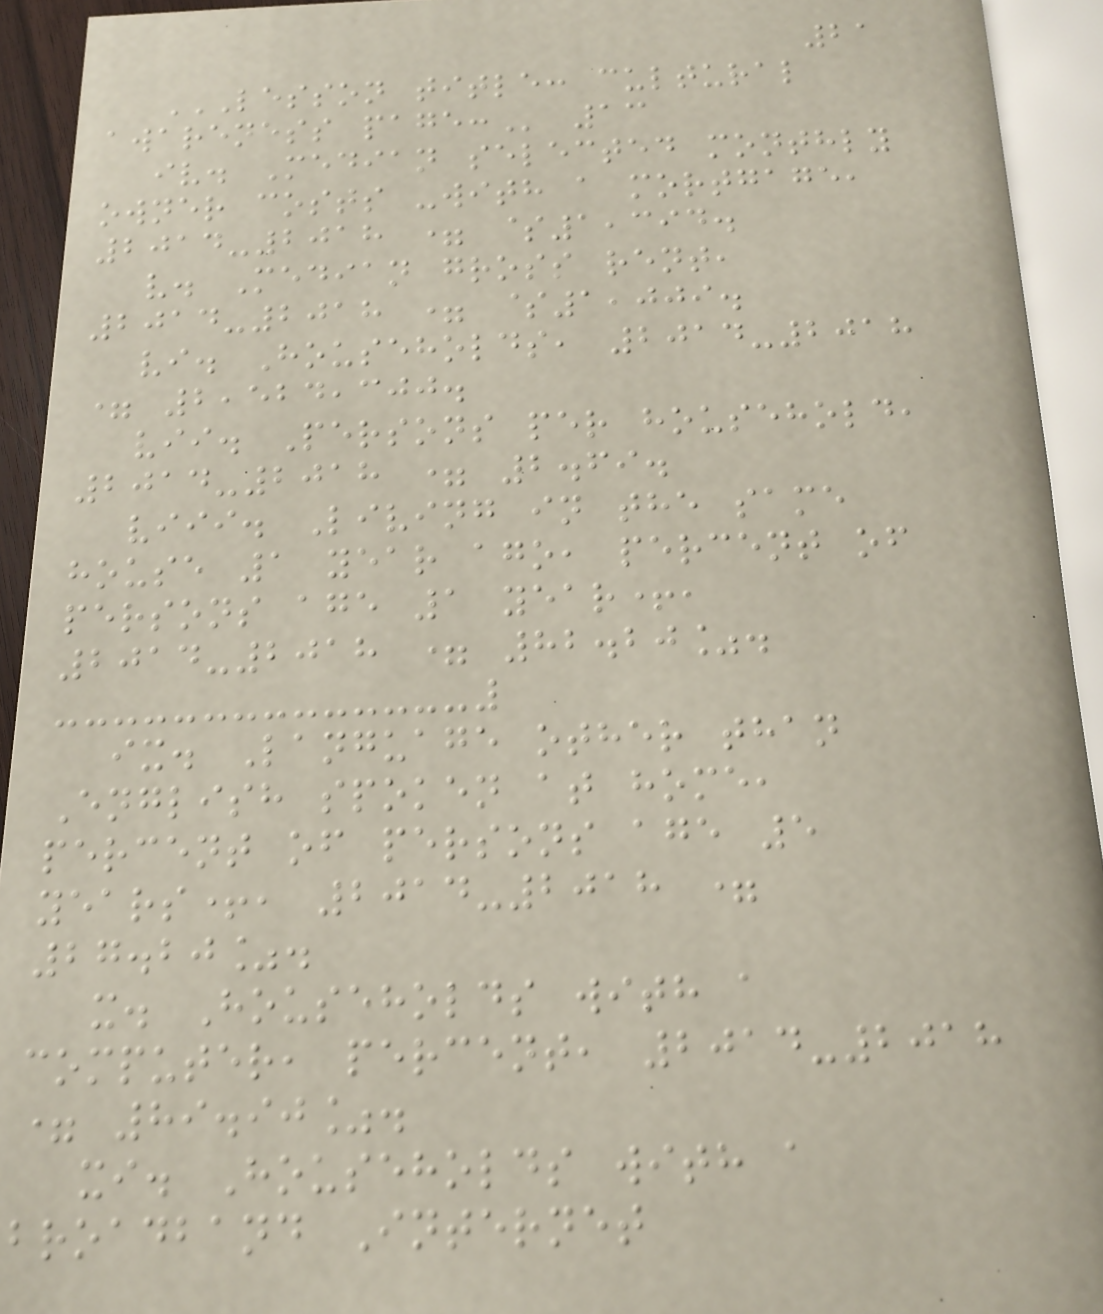21
LESSON TITLE: CULTURAL
AWARENESS PAGE: 13
iv. Median selected monthly
owner costs -with a mortgage,
2014-2018 = $1,394.
v. Median gross rent,
2014-2018 = $1,009.
vi. Households, 2014-2018
= 2,524,300.
vii. Persons per household,
2014-2018 = 2.69.
viii. Living in the same
house 1 year ago, percent of
persons age 1 year+,
2014-2018 = 82.20%.
ix. Language other than
English spoken at home,
percent of persons age 5
years+, 2014-2018 =
27.20%.
x. Households with a
computer, percent, 2014-2018
= 89.90%.
xi. Households with a
broadband Internet
